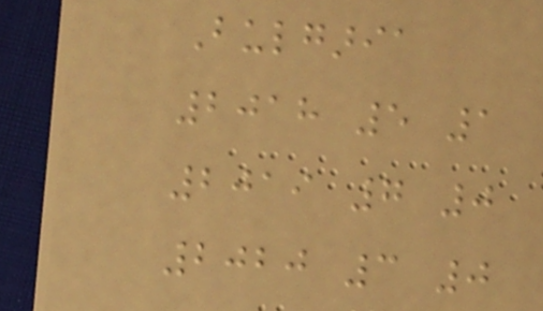Bulgaria
2018 5 1
2019 7 0
2020 3 0
